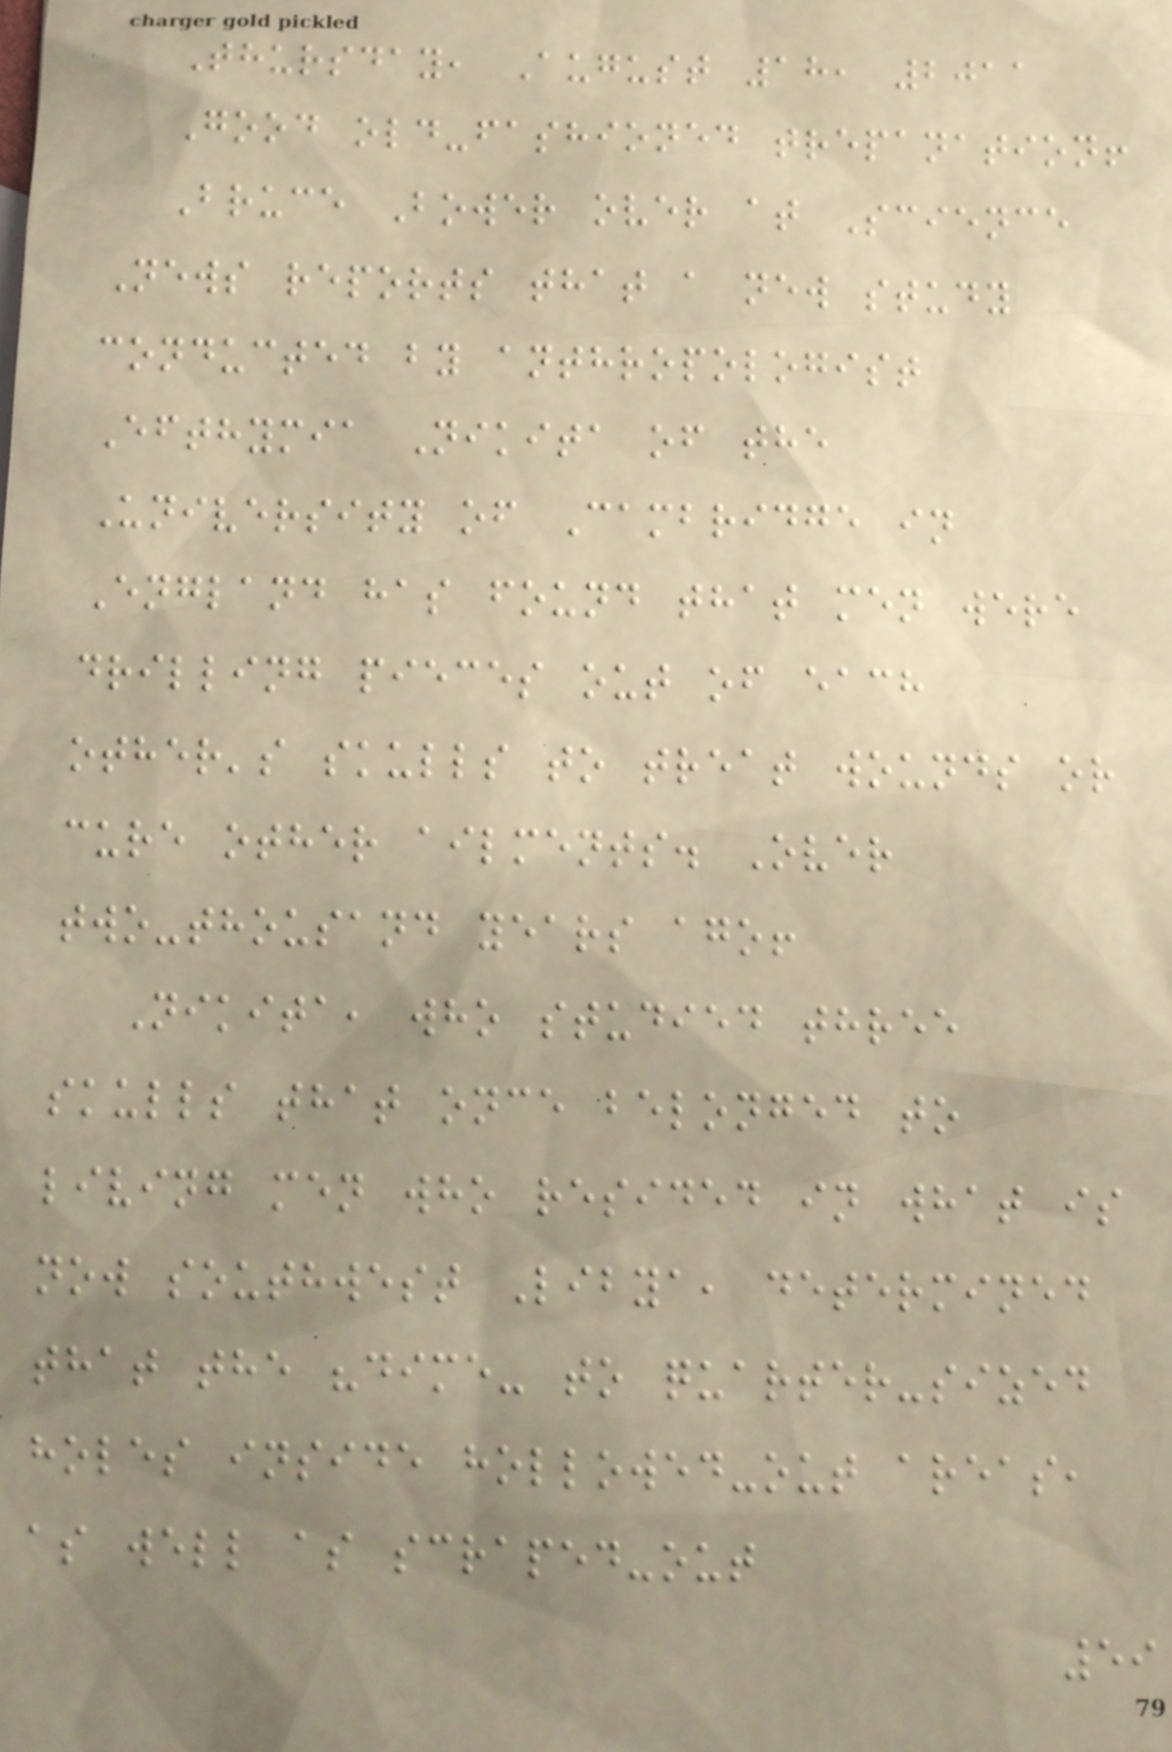Thursday, August 18, 2011
Good old-fashioned trepanation!
Bruce Bower over at Science
News reports that a new study
conducted by anthropologist
Efthymia Nikita of the
University of Cambridge in
England has found that men were
drilling pieces out of each
other's skulls to treat wounds or
cure other ailments. Over
two-thousand years ago!
Nikita, who studied three
skulls that once belonged to
living men who resided in what is
now southwest Libya, determined
that the "dime- to quarter-sized
holes inside hollowed-out areas,
as well as scraped-out
59
